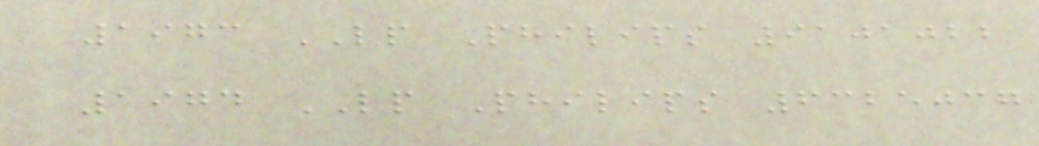1973 LP Philips 9101022
1974 LP Philips 6325037
